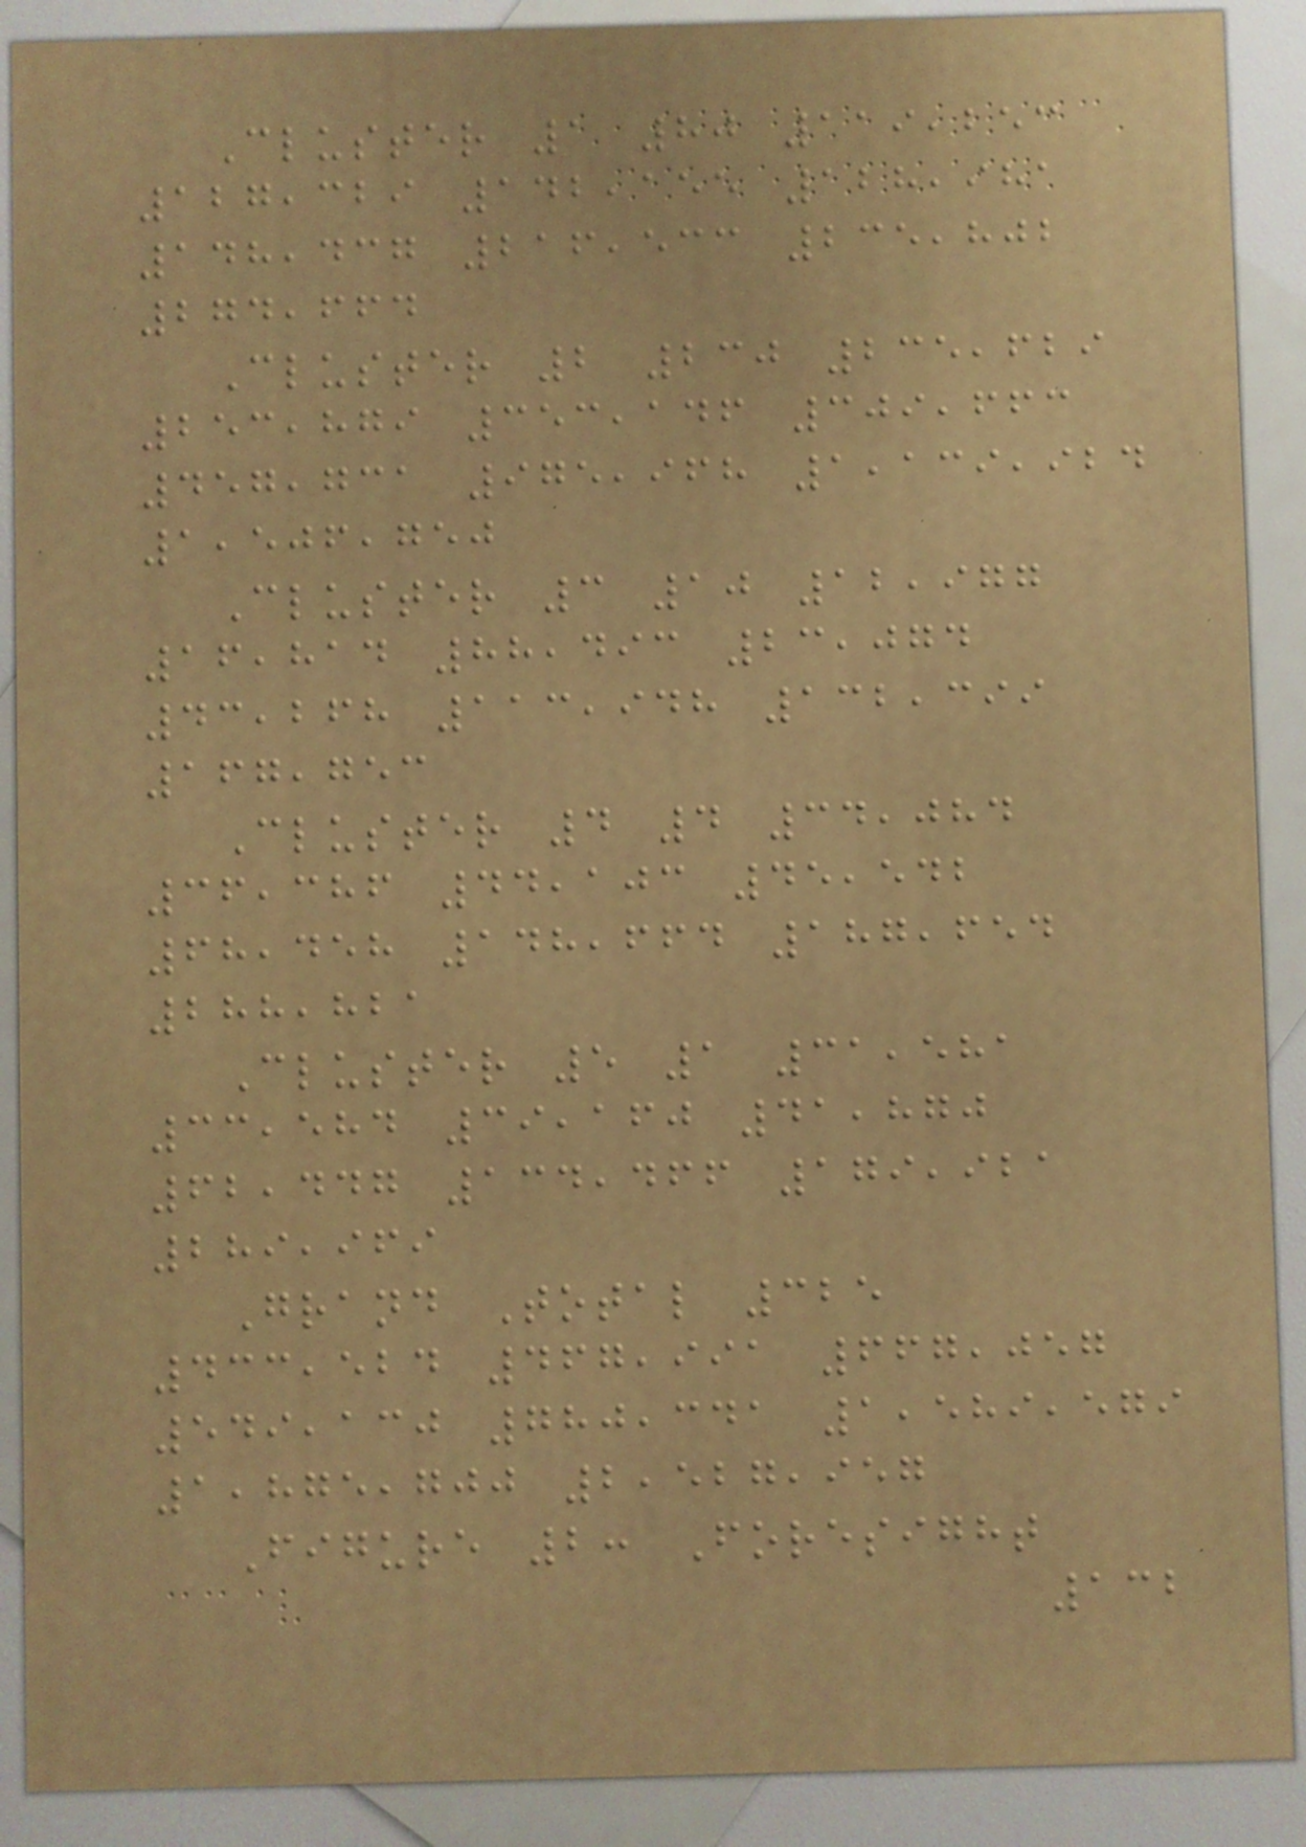Cluster 1 80 119,253
127,329 142,155 128,981
148,437 216,533 235,802
274,664
Cluster 2 230 235,629
253,879 353,146 309,663
457,731 975,968 1,139,924
1,506,750
Cluster 3 10 12,977
16,814 88,493 23,074
43,268 113,948 132,399
167,753
Cluster 4 4 34,084
36,386 44,103 45,542
68,458 148,664 187,654
288,821
Cluster 5 1 31,581
33,584 39,160 41,870
62,447 134,466 179,921
289,969
Grand Total 325
433,524 467,991 667,057
549,130 780,341 1,589,579
1,875,700 2,527,957
Figure 2: Foresight
132
